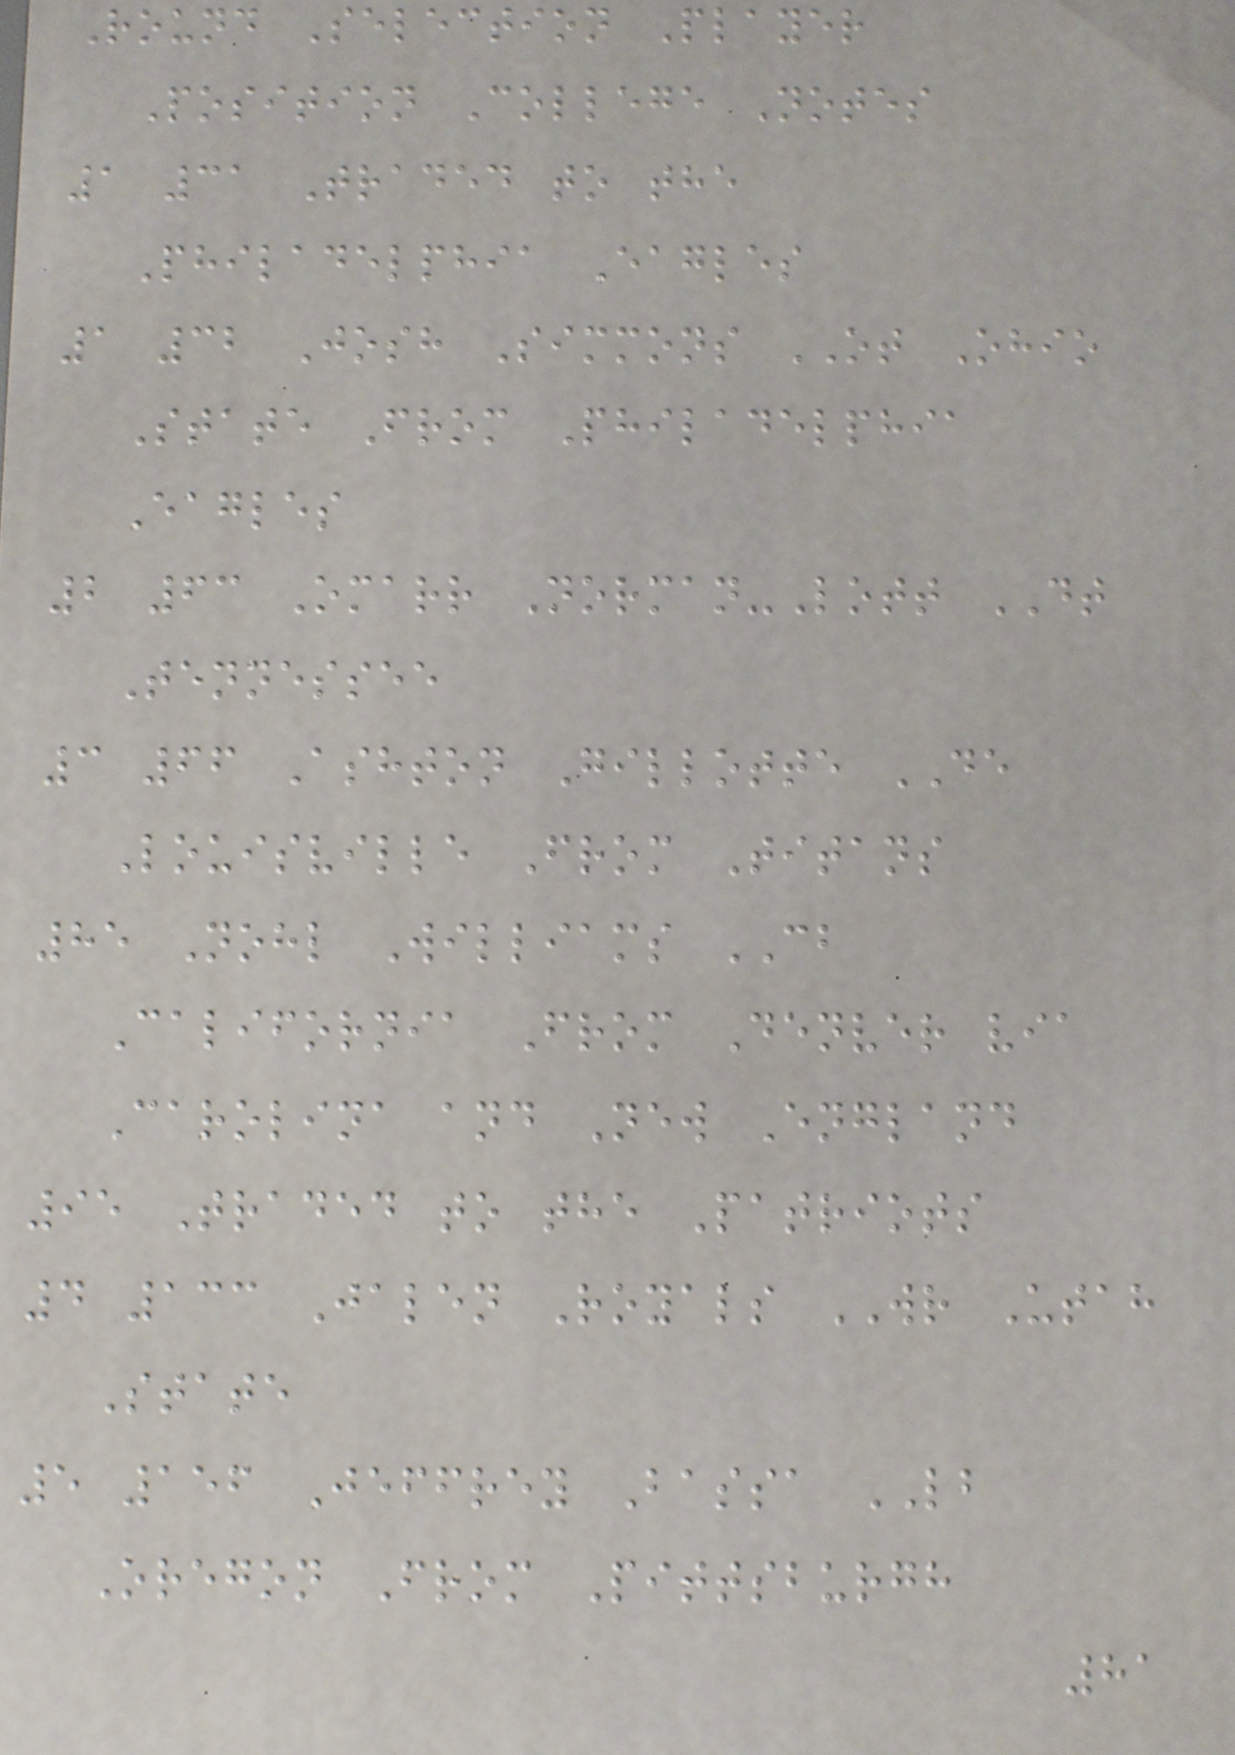Round Selection Player
Position College Notes
1 31 Traded to the
Philadelphia Eagles
1 32 Josh Simmons OT Ohio
State From Philadelphia
Eagles
2 63 Omarr Norman-Lott DT
Tennessee
3 66 Ashton Gillotte DE
Louisville From Titans
85 Nohl Williams CB
California From Denver via
Carolina and New England
95 Traded to the Patriots
4 133 Jalen Royals WR Utah
State
5 156 Jeffrey Bassa LB
Oregon From Pittsburgh
81
